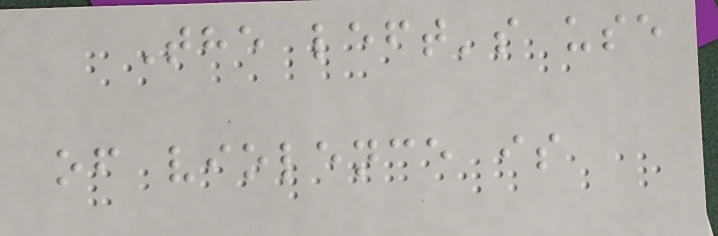The left's use
of violence is
